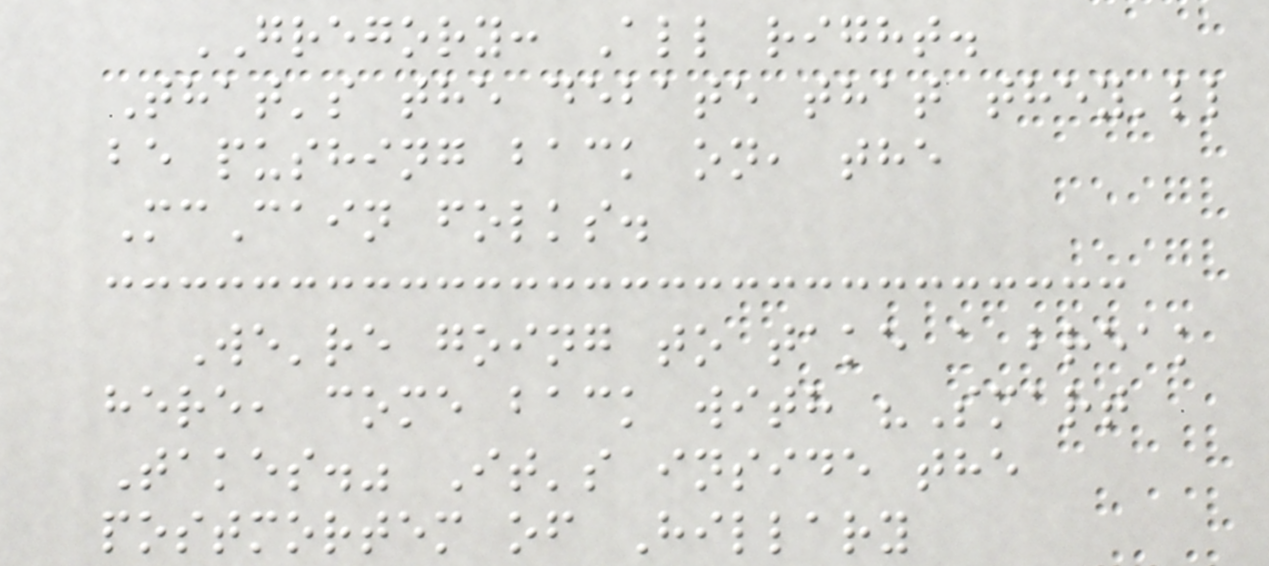GREGORY: All right.
That's the debate that they'll
be pushing back on, the
McCain folks.
We're going to take a break
here, come back with "Smart
Takes." It's inside the
postmortem of Hillary
